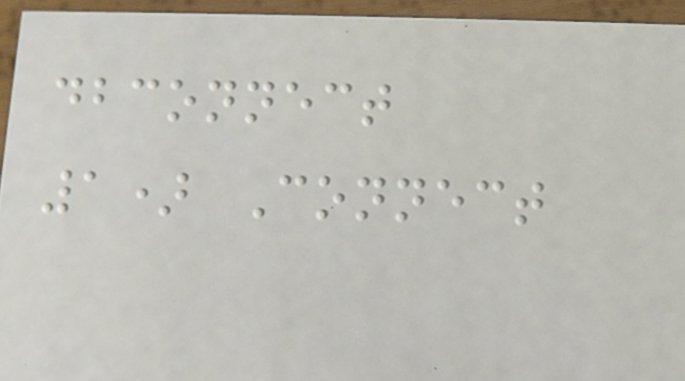dbconnect
1) Connect
